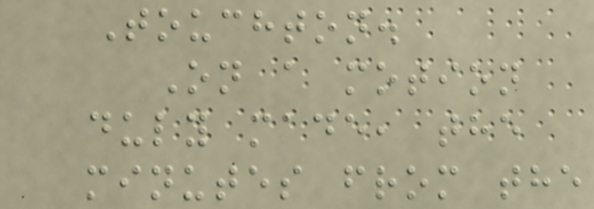Touchton.
On a motion
duly made, the
minutes from the
